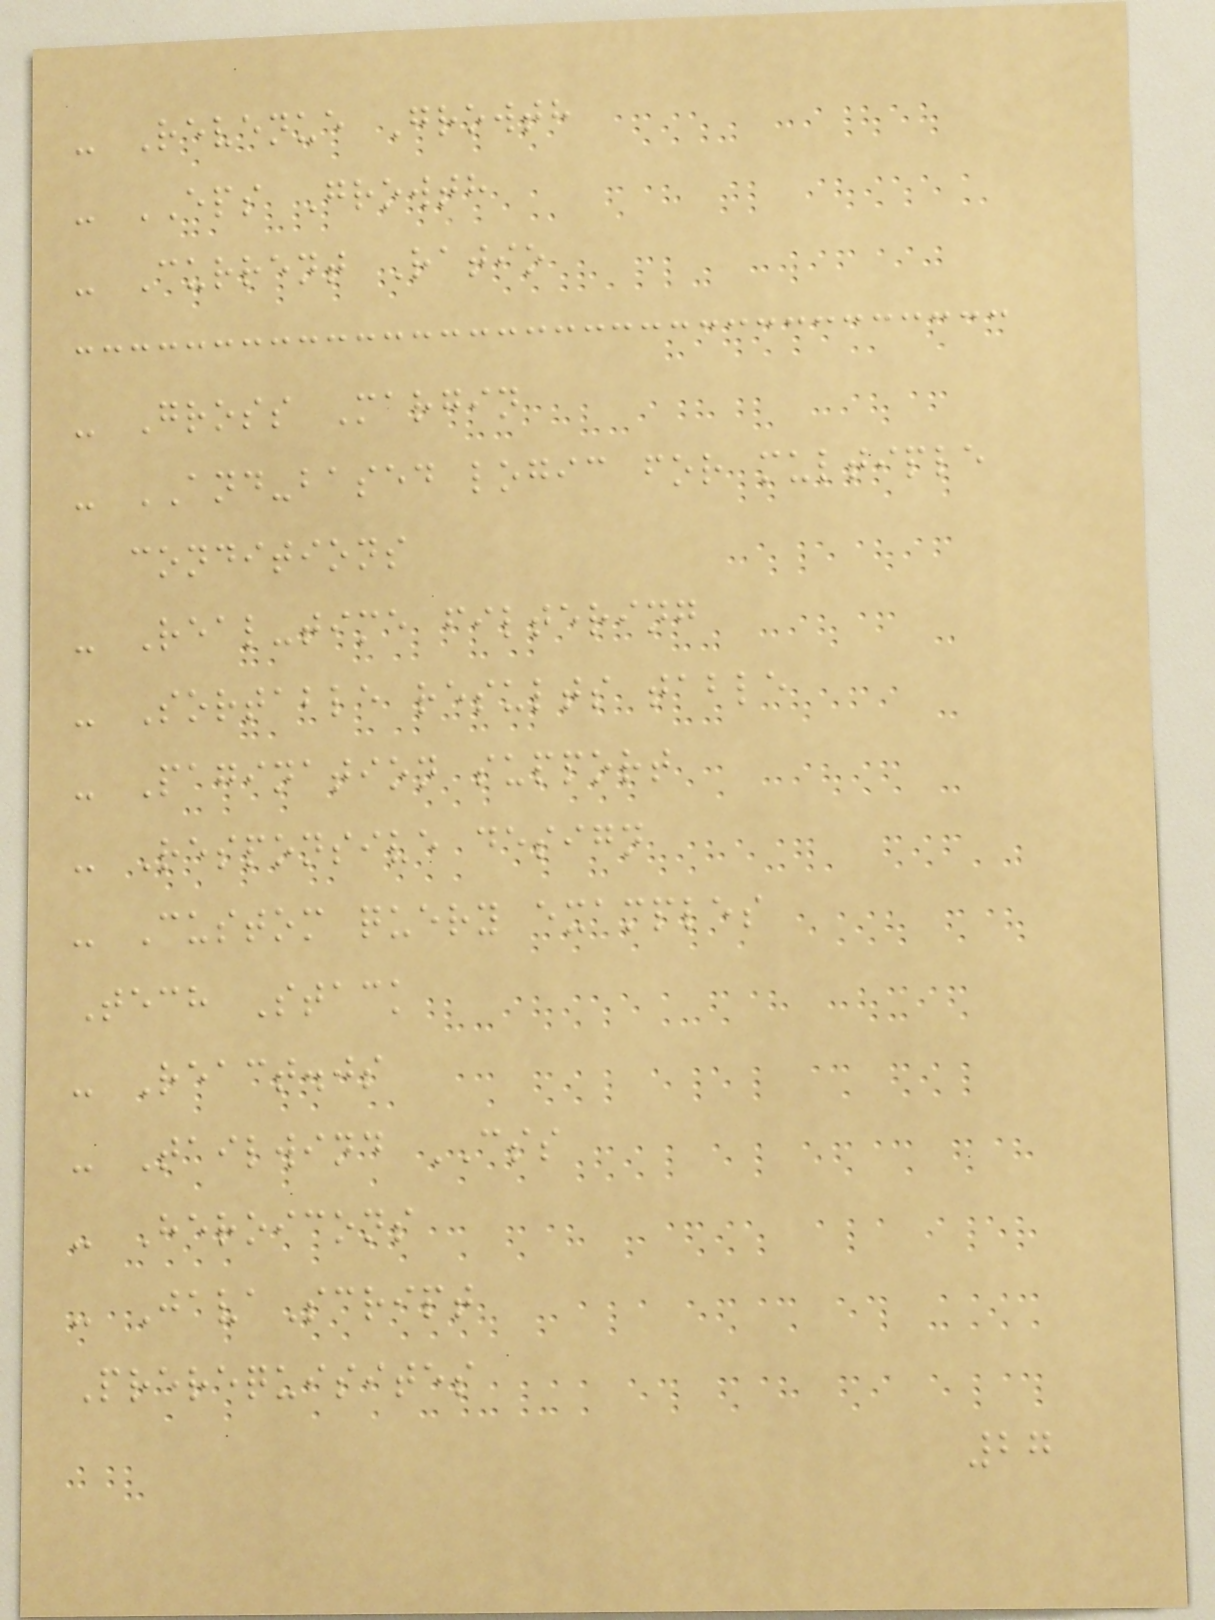- Revenue Growth
- EPS Growth
- Current Ratio
- Gross Margin
- AND-based logic for multiple
conditions
- Real-time filtering
- Sortable results table
- Pagination support
- Responsive design
- Custom query examples
Tech Stack
- React.js
- Tailwind CSS
- Heroicons
- JavaScript
Prerequisites
27
